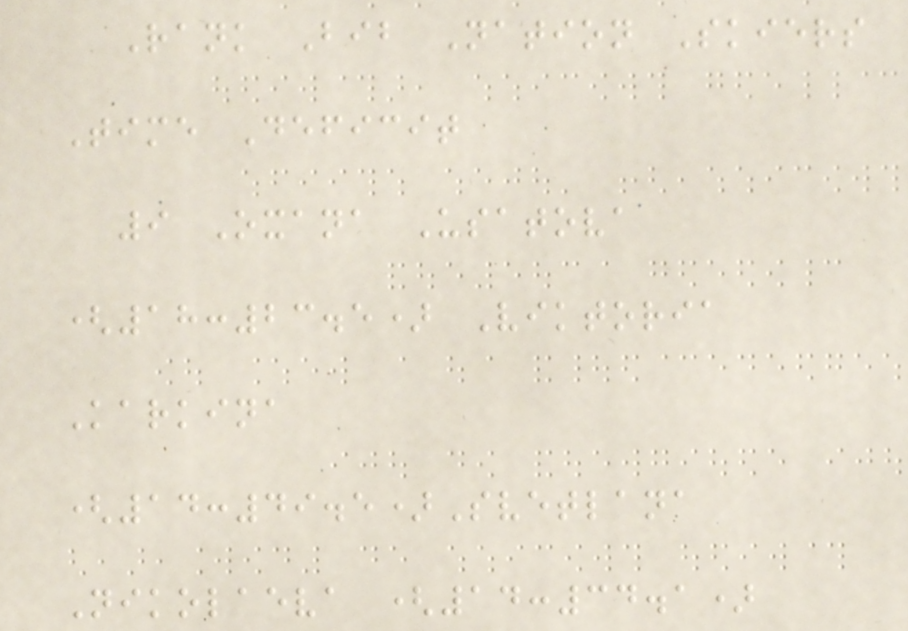Rank Bib Nation Skiers
Time Deficit
9 Oxana Usatova
(18:23.5) Viktoria
Karkina
(14:49.5)Svetlana
Nikolaeva (14:34.1)
